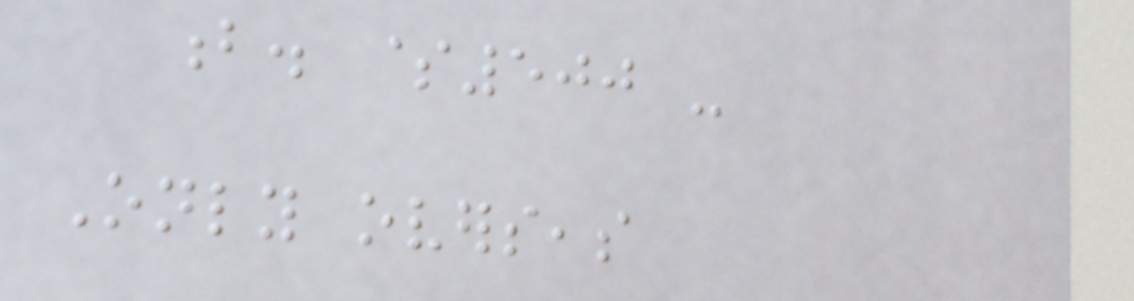b. $500 -
Only overseas
